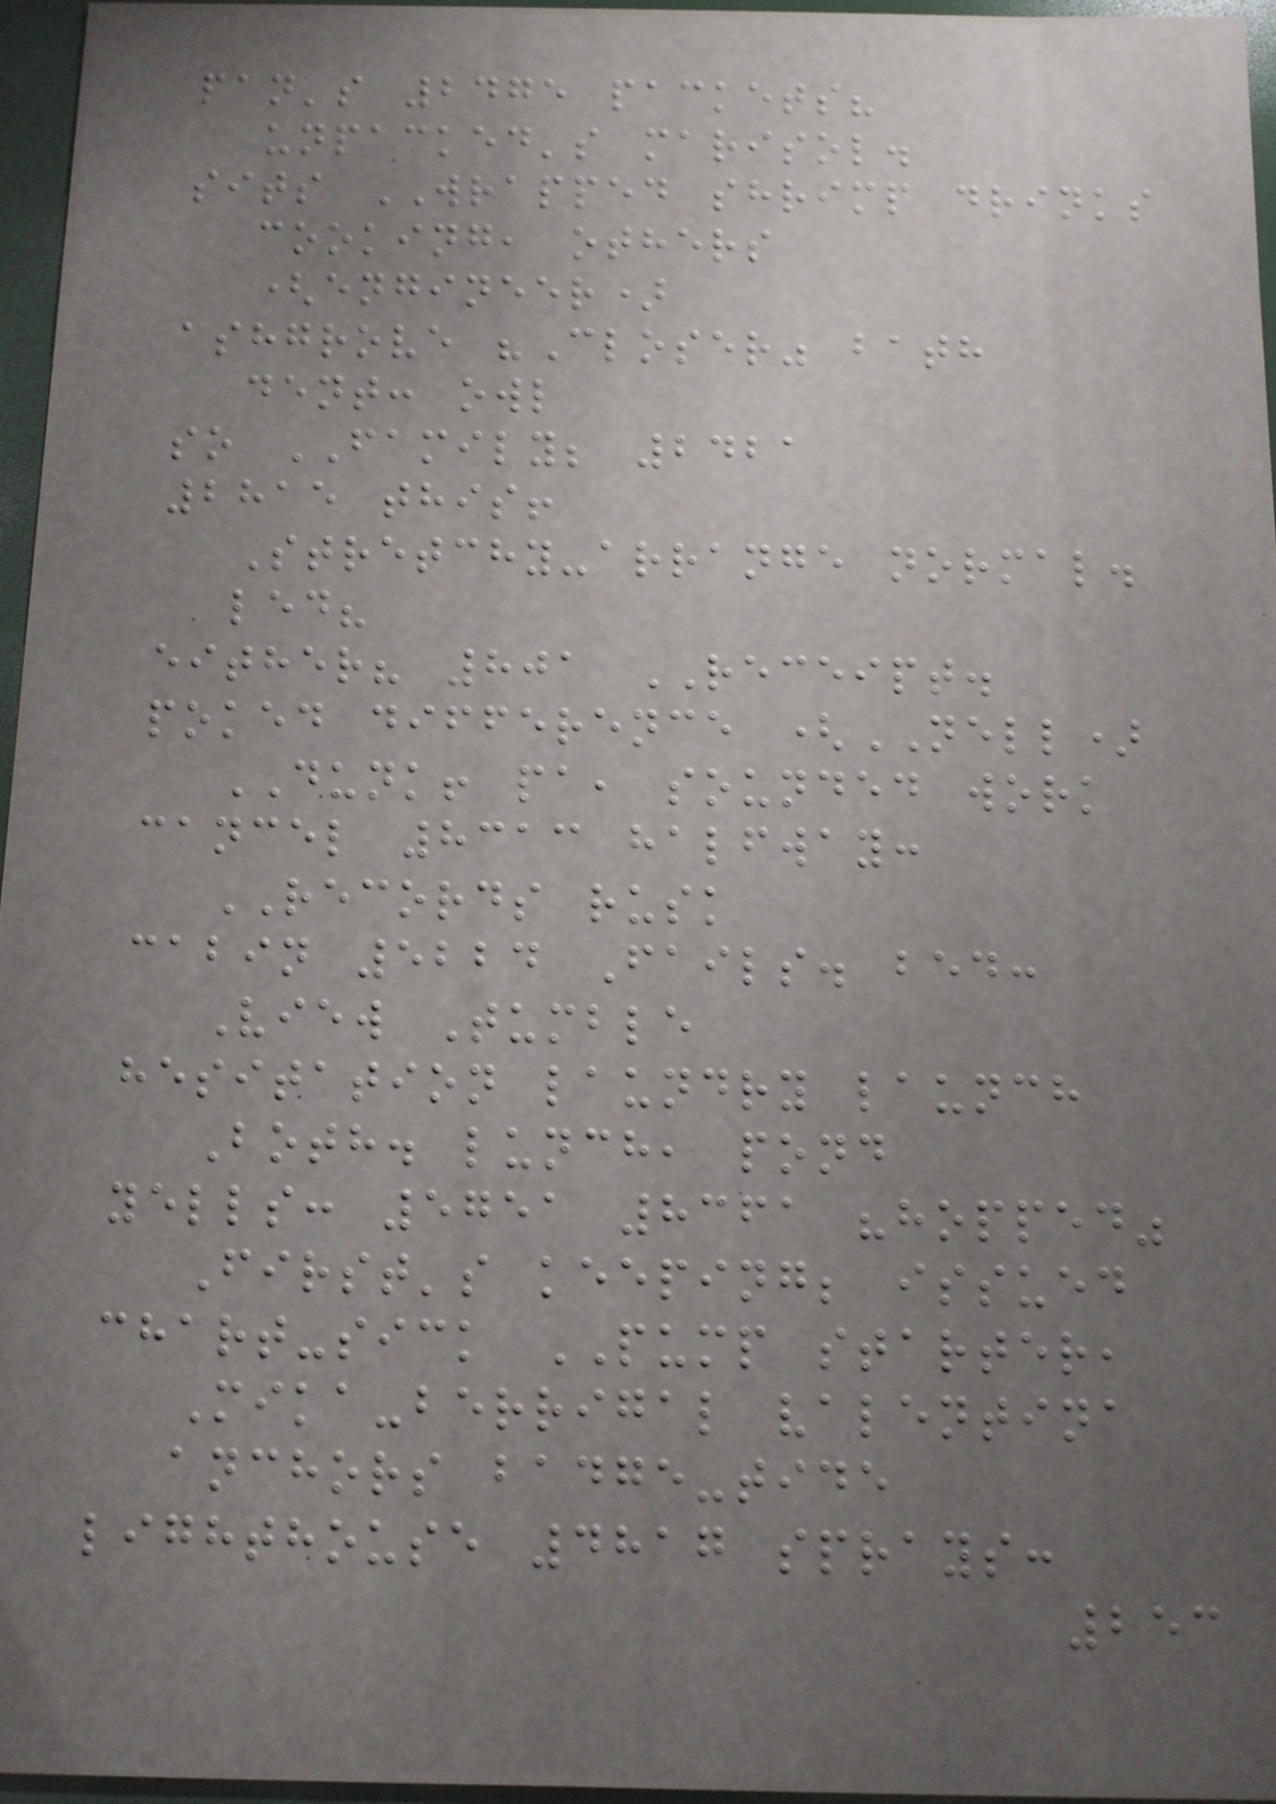pan's 2475 packets?
unpacked's marisol.
sits WRAPPED shrimp drinks
cooking, others
(engineer)
ashgrove "Closer" bath
dent: owl
so FAMILY; 2421
2815 this!
Stretchy-arrange normal.
led?
either? 801 RECEIPT.
poked difference (NELL)
DUNK! pa, sounded work
cancel 8313 halfway:
RECORDS rusk
cabin 5224 Fails. bed:
View Tumble
hesitation laundry launch
Both. lunch, pond
yells: 5751 8361 "hopped"
First's keeping; issued
chart-sick PUMP starter,
Mika-berrigal valentina
anchors badge-tide
lighthouse 4817 sprays:
253
